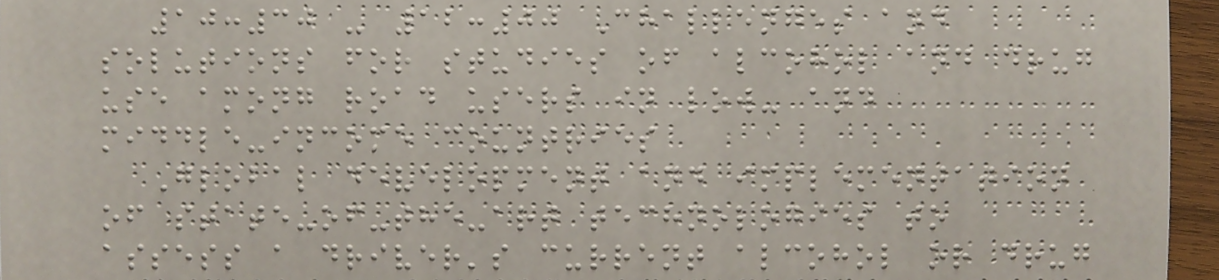10:30 - 12:00 Challenges and
solutions for studies of alcohol and drug
use among road users in low- and
middle-income countries
Global development and implementation
of state-of-the-art technologies to
assess a driver's current alcohol or drug
